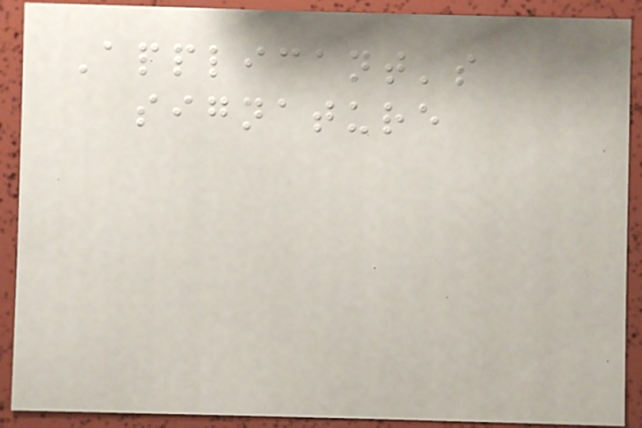Applicant's
signature
